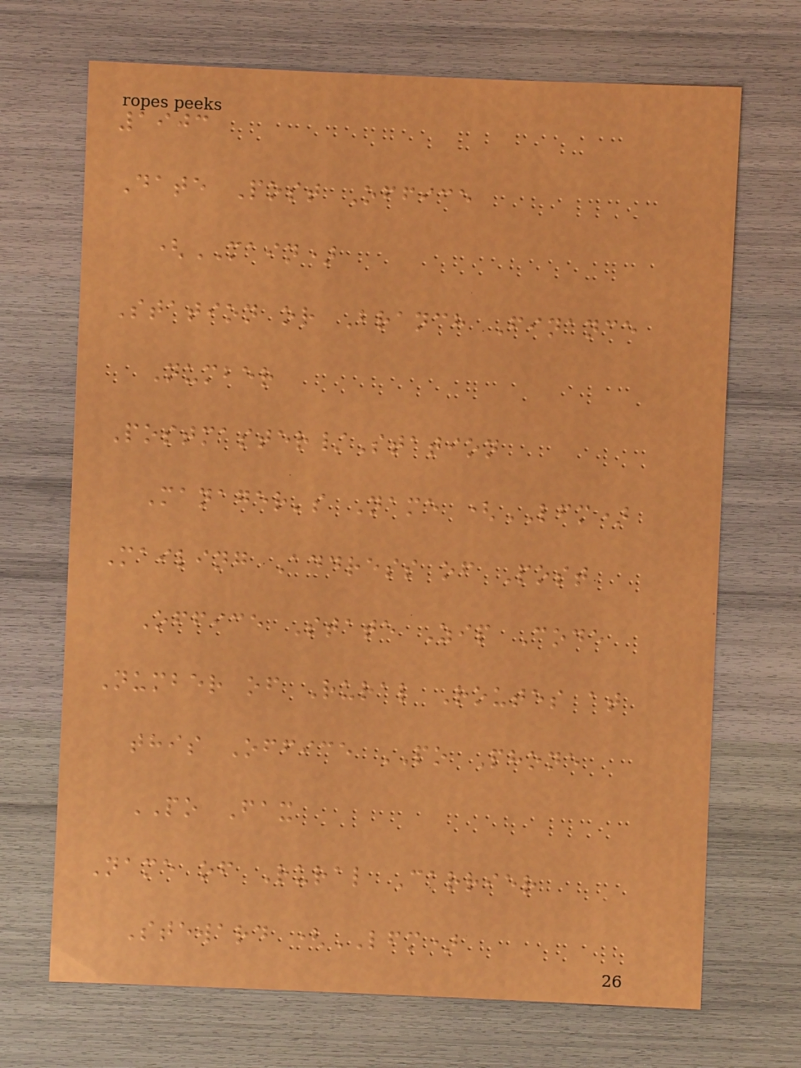1903
Date Post Office
(MAIN)
Station or Branch Finance
Number
Postmaster/Station
Manager's Name (LFM)
Mailing Address of Post
Office State Zip Code
Number of Rural Routes at
this Office PO Phone
PO Fax
Name of Rural Carrier
Steward (LFM)
